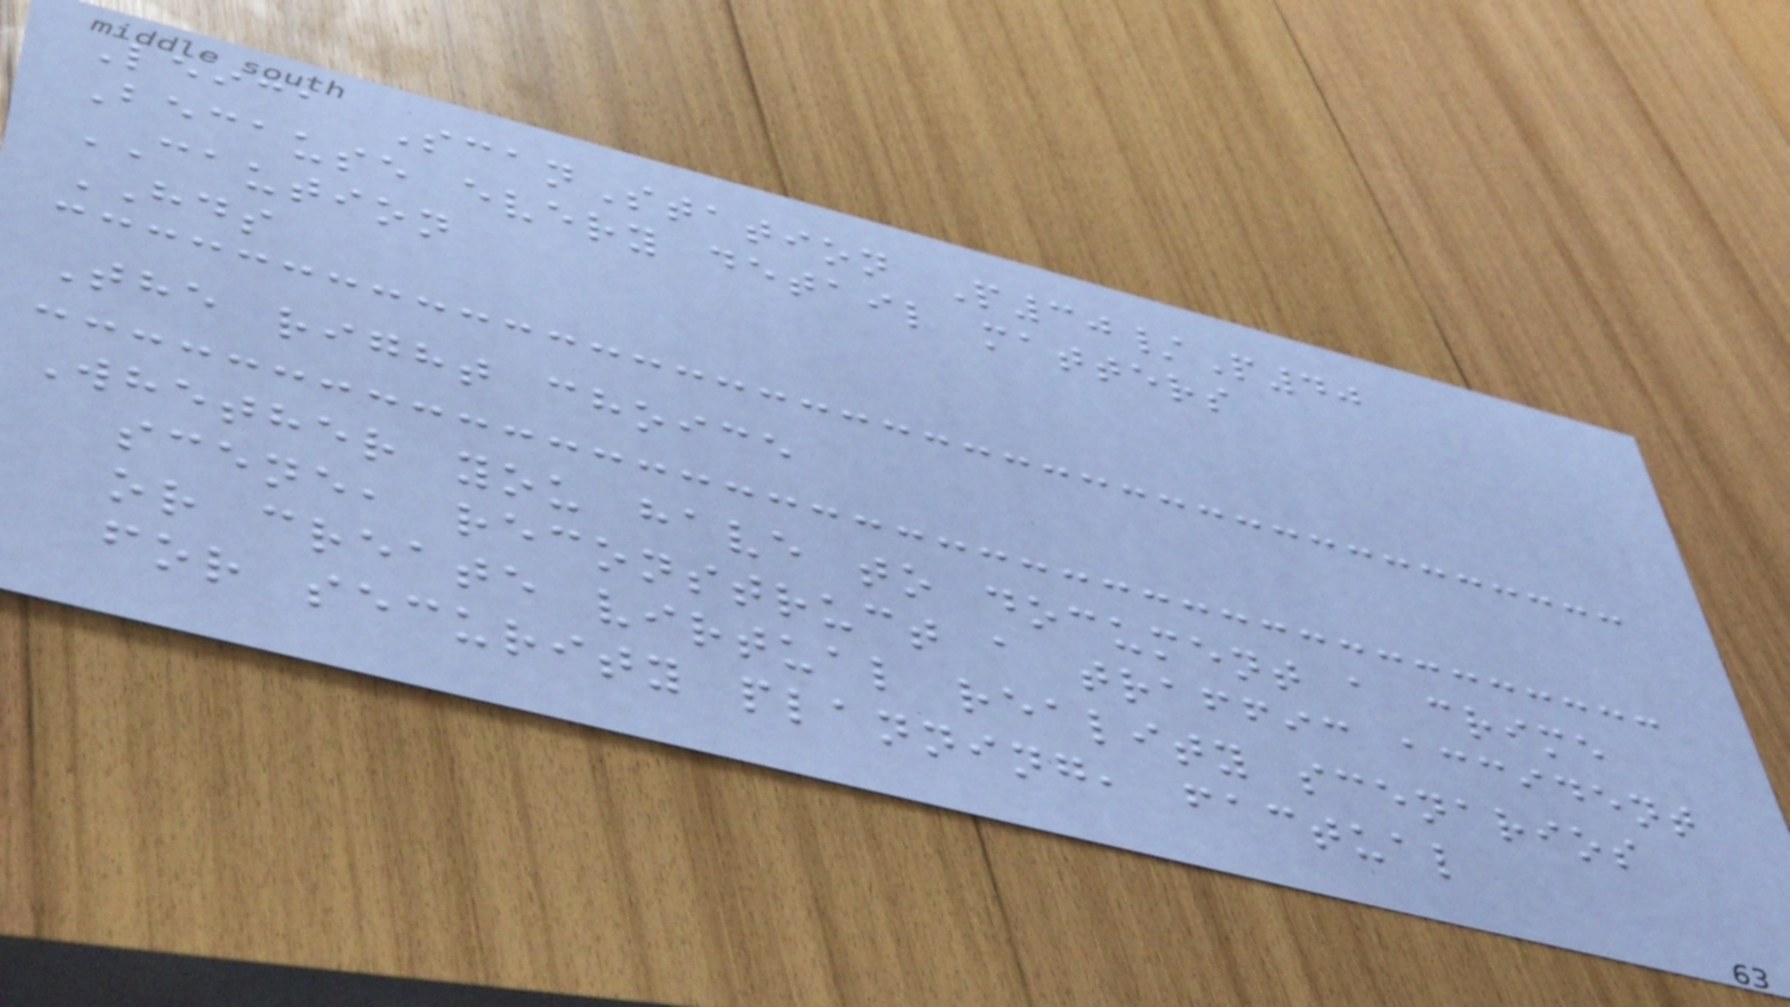Leica ScanStation P30/P40
Because every detail matters
CAUTION
HDS
The right choice
Whether you have to document a crime
scene, reconstruct a traffic accident
or create virtual reality scenarios
for security planning, factual
